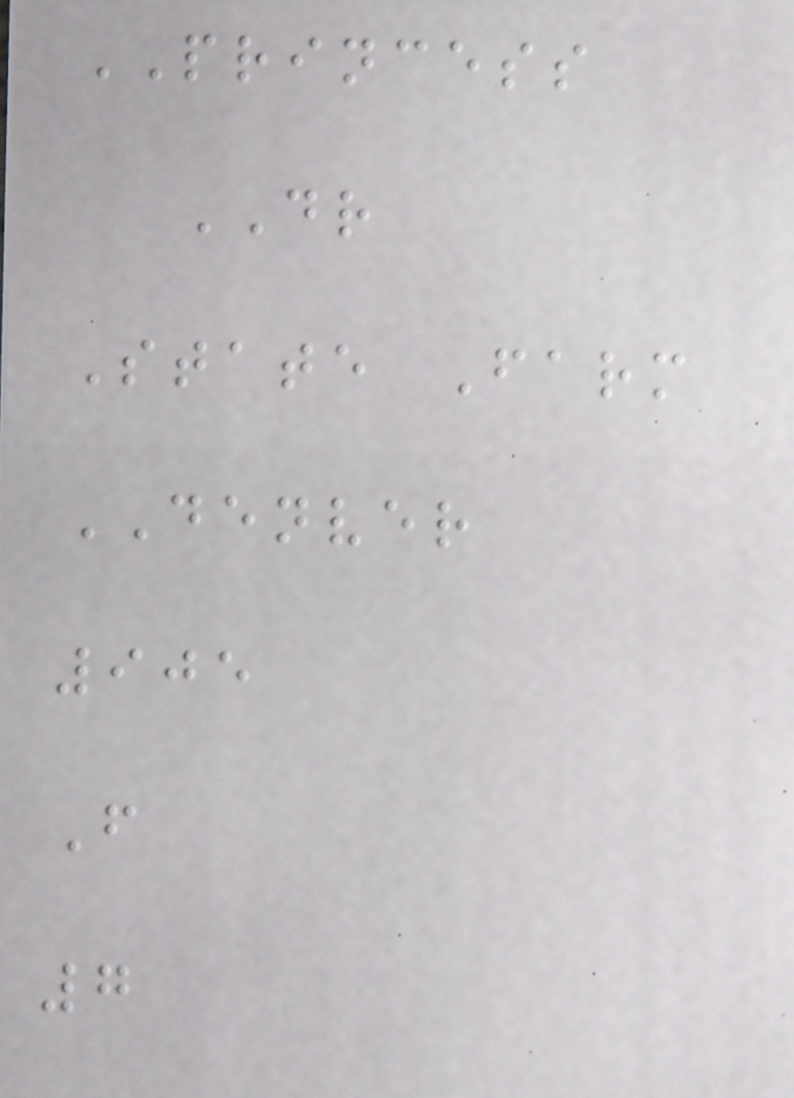PRINCESS
DR
State Farm
DENVER
905
F
7
